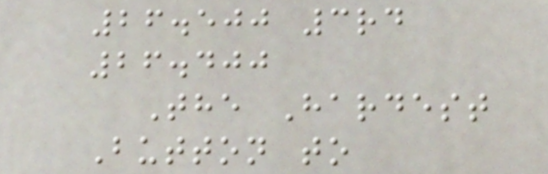26.500 3rd
26.400
The Hardest
Button to
